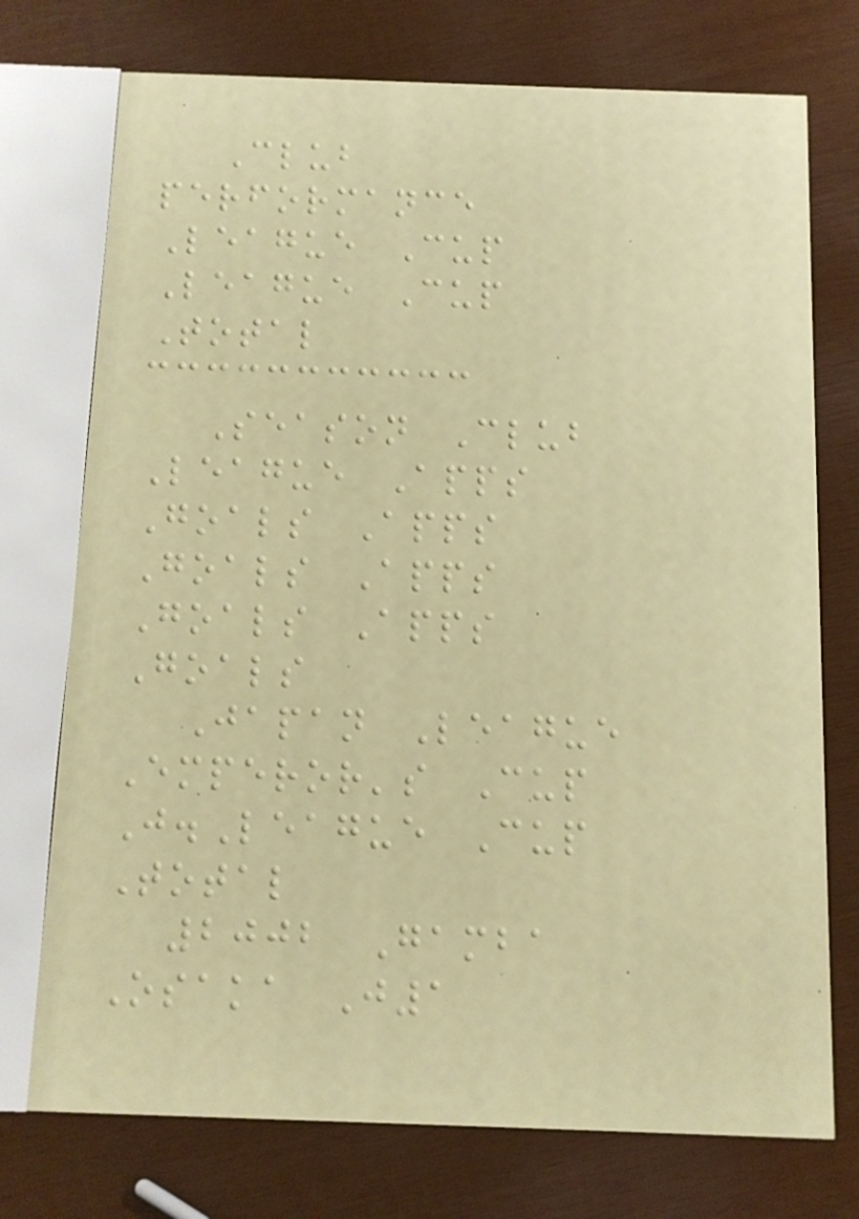Club
performance
League Cup
League Cup
Total
Season Club
League Apps
Goals Apps
Goals Apps
Goals Apps
Goals
Japan League
Emperor's Cup
J.League Cup
Total
2002 Gamba
Osaka J1
